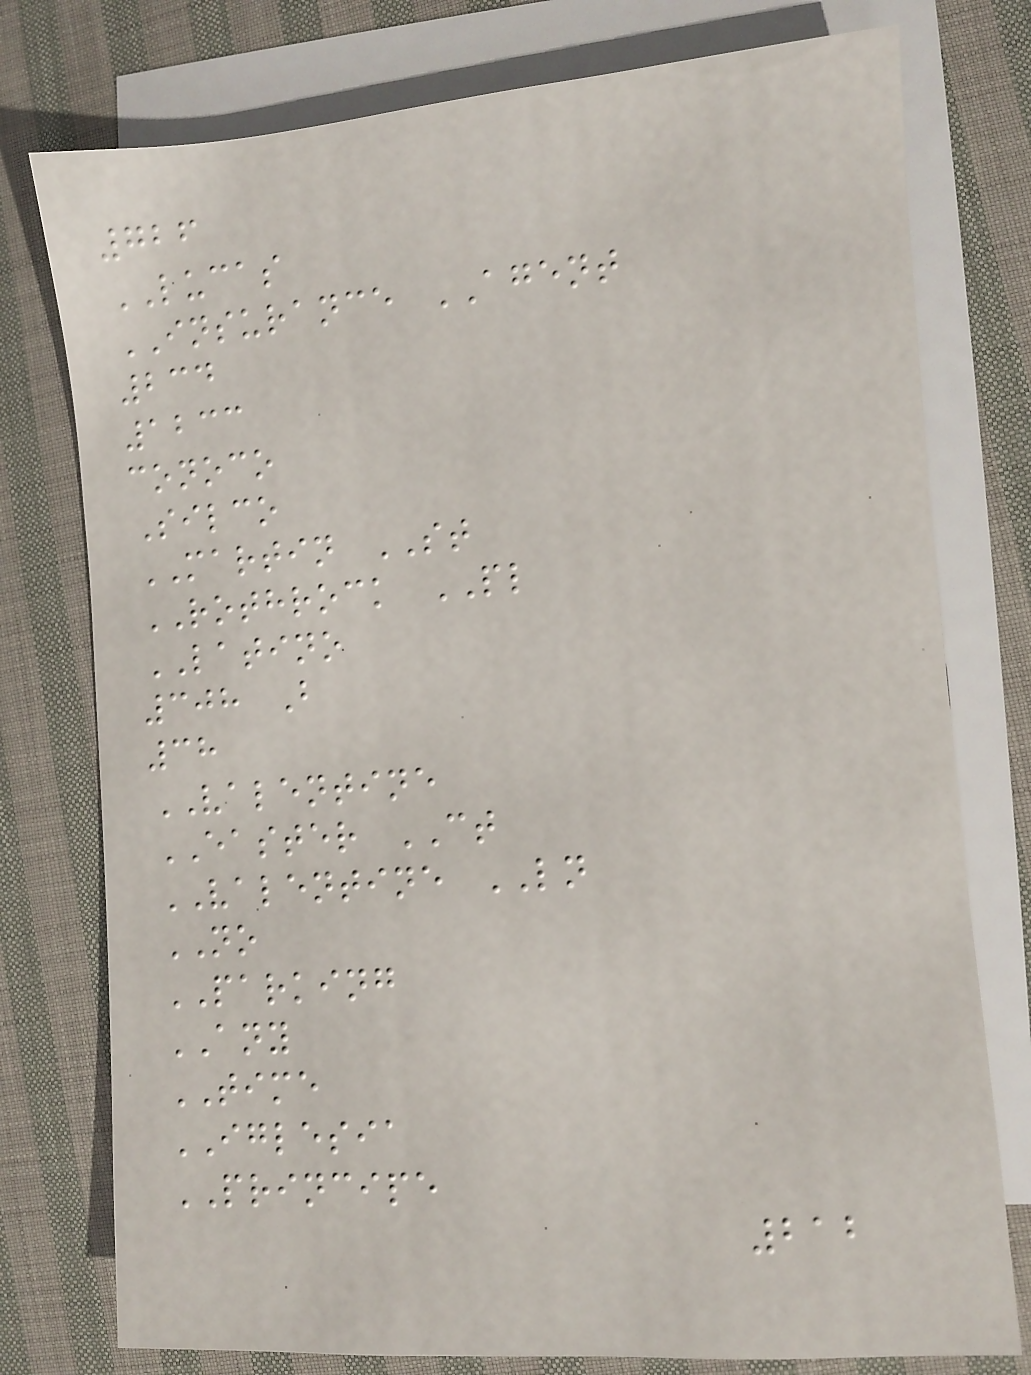726
LUCAS
INSURANCE AGENT
234
1233
conoco
Silco
MARTIN ST
ROTHROCK PL
LATINO
308 B
38
VALENTINE
EASTER CT
VALENTINE LN
NO
PARKING
ANY
TIME
IGLESIA
PRINCIPE
212
